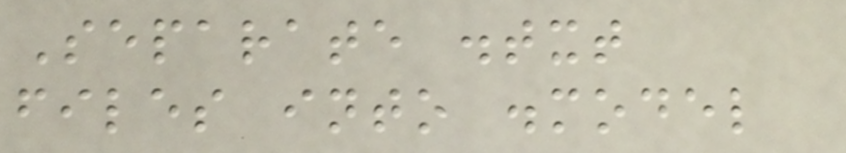Separate .txt
files into .model
